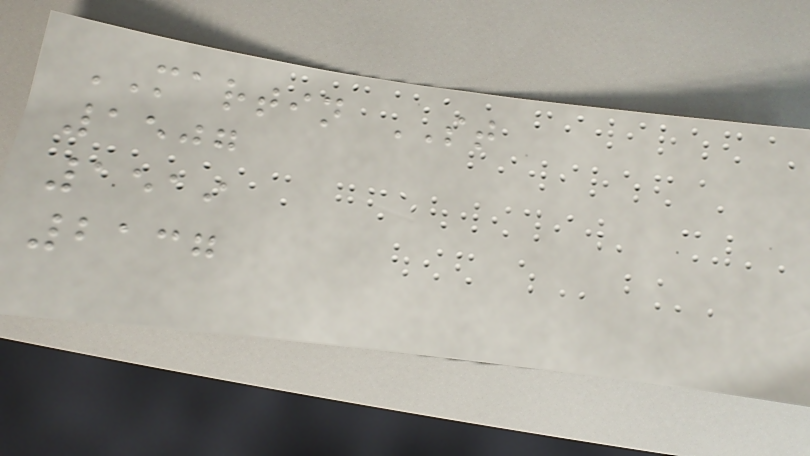MARTIN ST
1507
1519
2137
